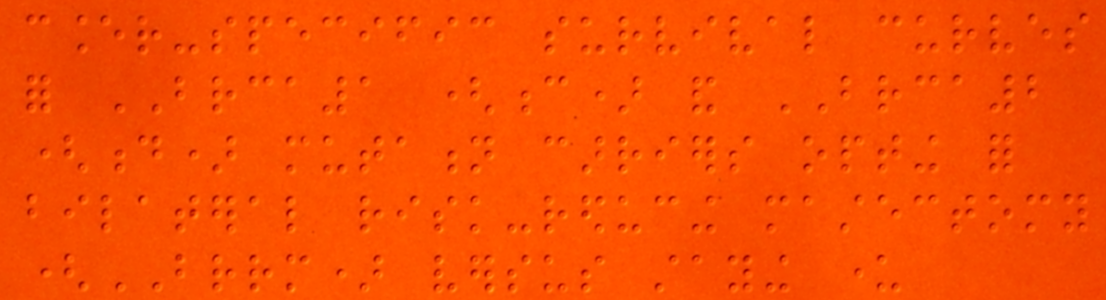cancer-specific survival curves
for BRCA1 (c) and BRCA2
(d) mutation carriers opting for
bilateral risk-reducing mastectomy
(BRRM) versus staying under
